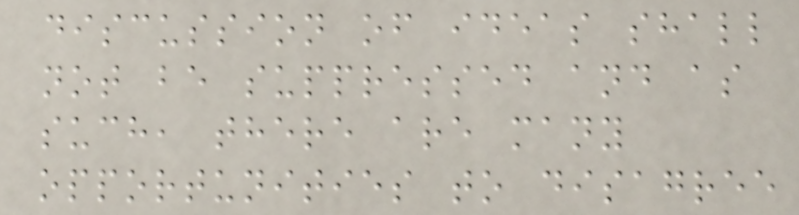discussion of ideas shall
not be suppressed and as
such, there are many
opportunities to disagree
